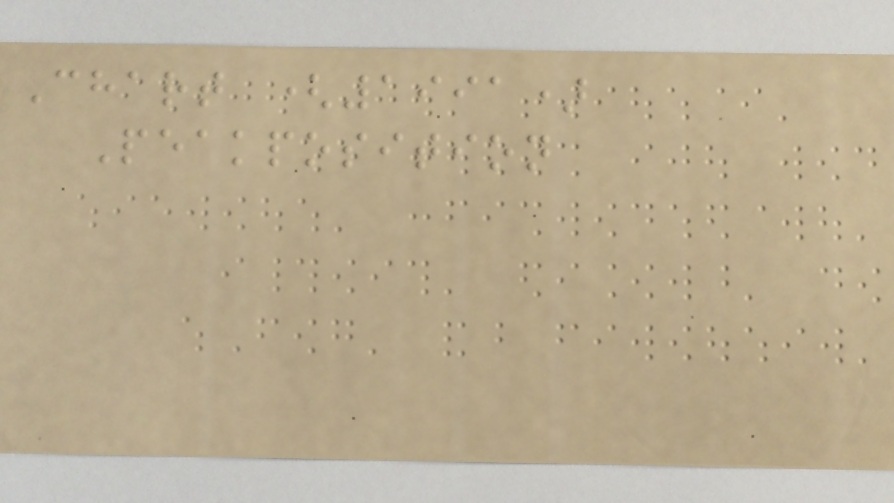Chart (1991)
Peakposition
